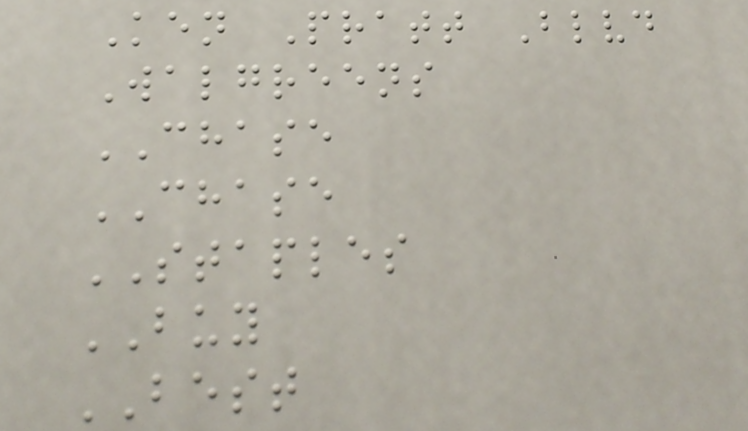Ken Pratt Blvd
Walgreens
CHASE
CHASE
STAPLES
BUY
BEST
